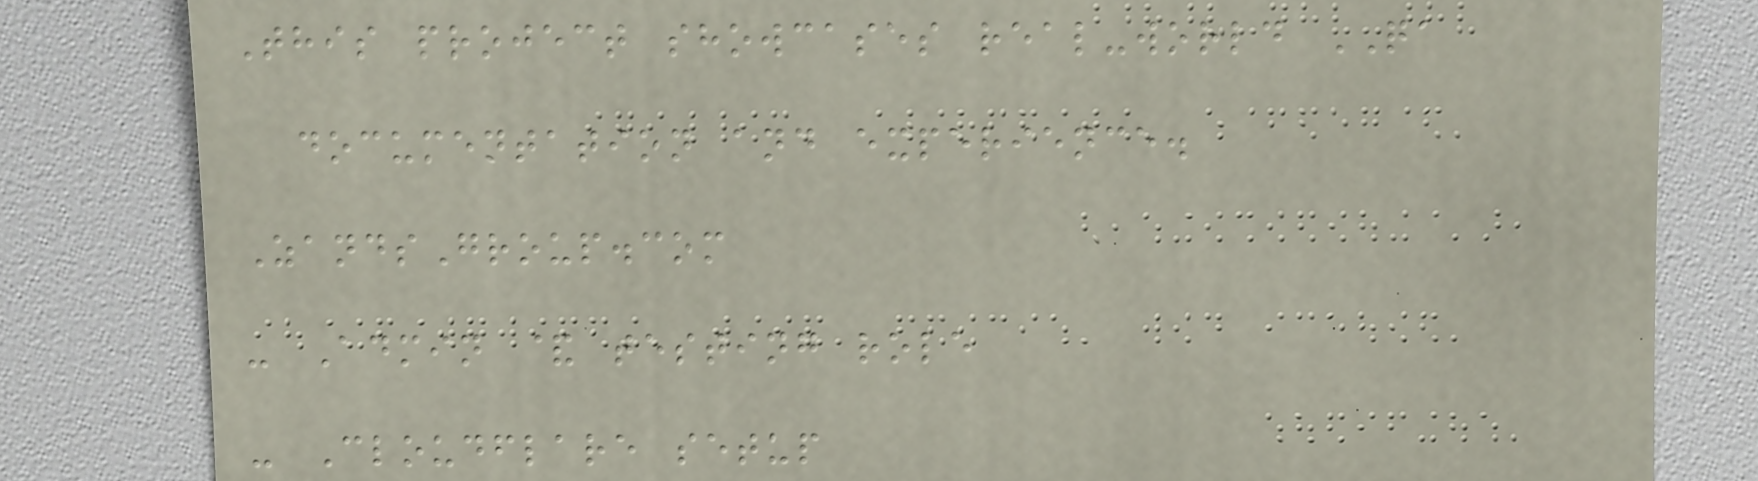This project showcases real-world QA
documentation and experience.
ZandsGroup.com
- Admin & testing role
- Cloudflare setup
